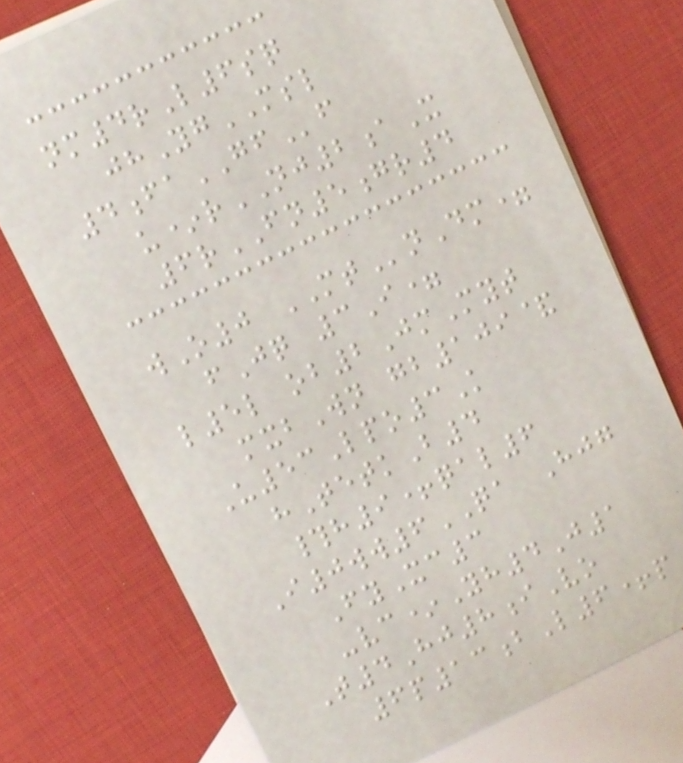nm4rL6sq
jhYgMSL
4faGFf
u*rNJ2aX
6rFN5gr4
wO0 MTnDm=
fJq 3I=
l5l ob2JmMyt
mxbWn gb109&
U53Lpo3K
hTetkB4
#h9+qal6
I0ww6QA Hjg
FyXc3
-vc*Yh4J1
T4Hj8iVo
6p13bL6+p
